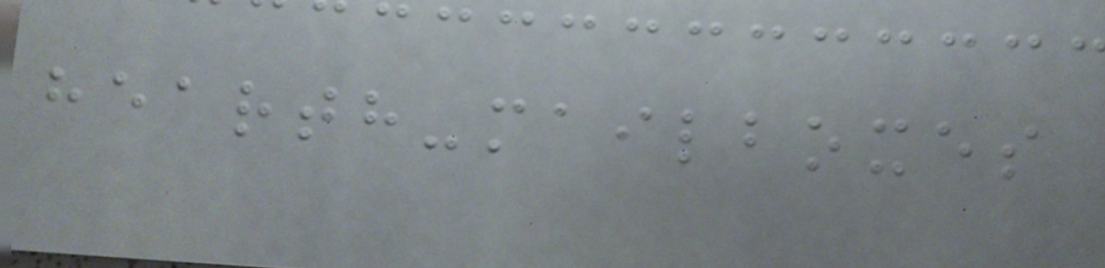hearth-mailboxes
